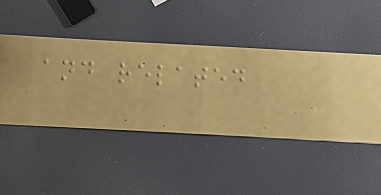and related
